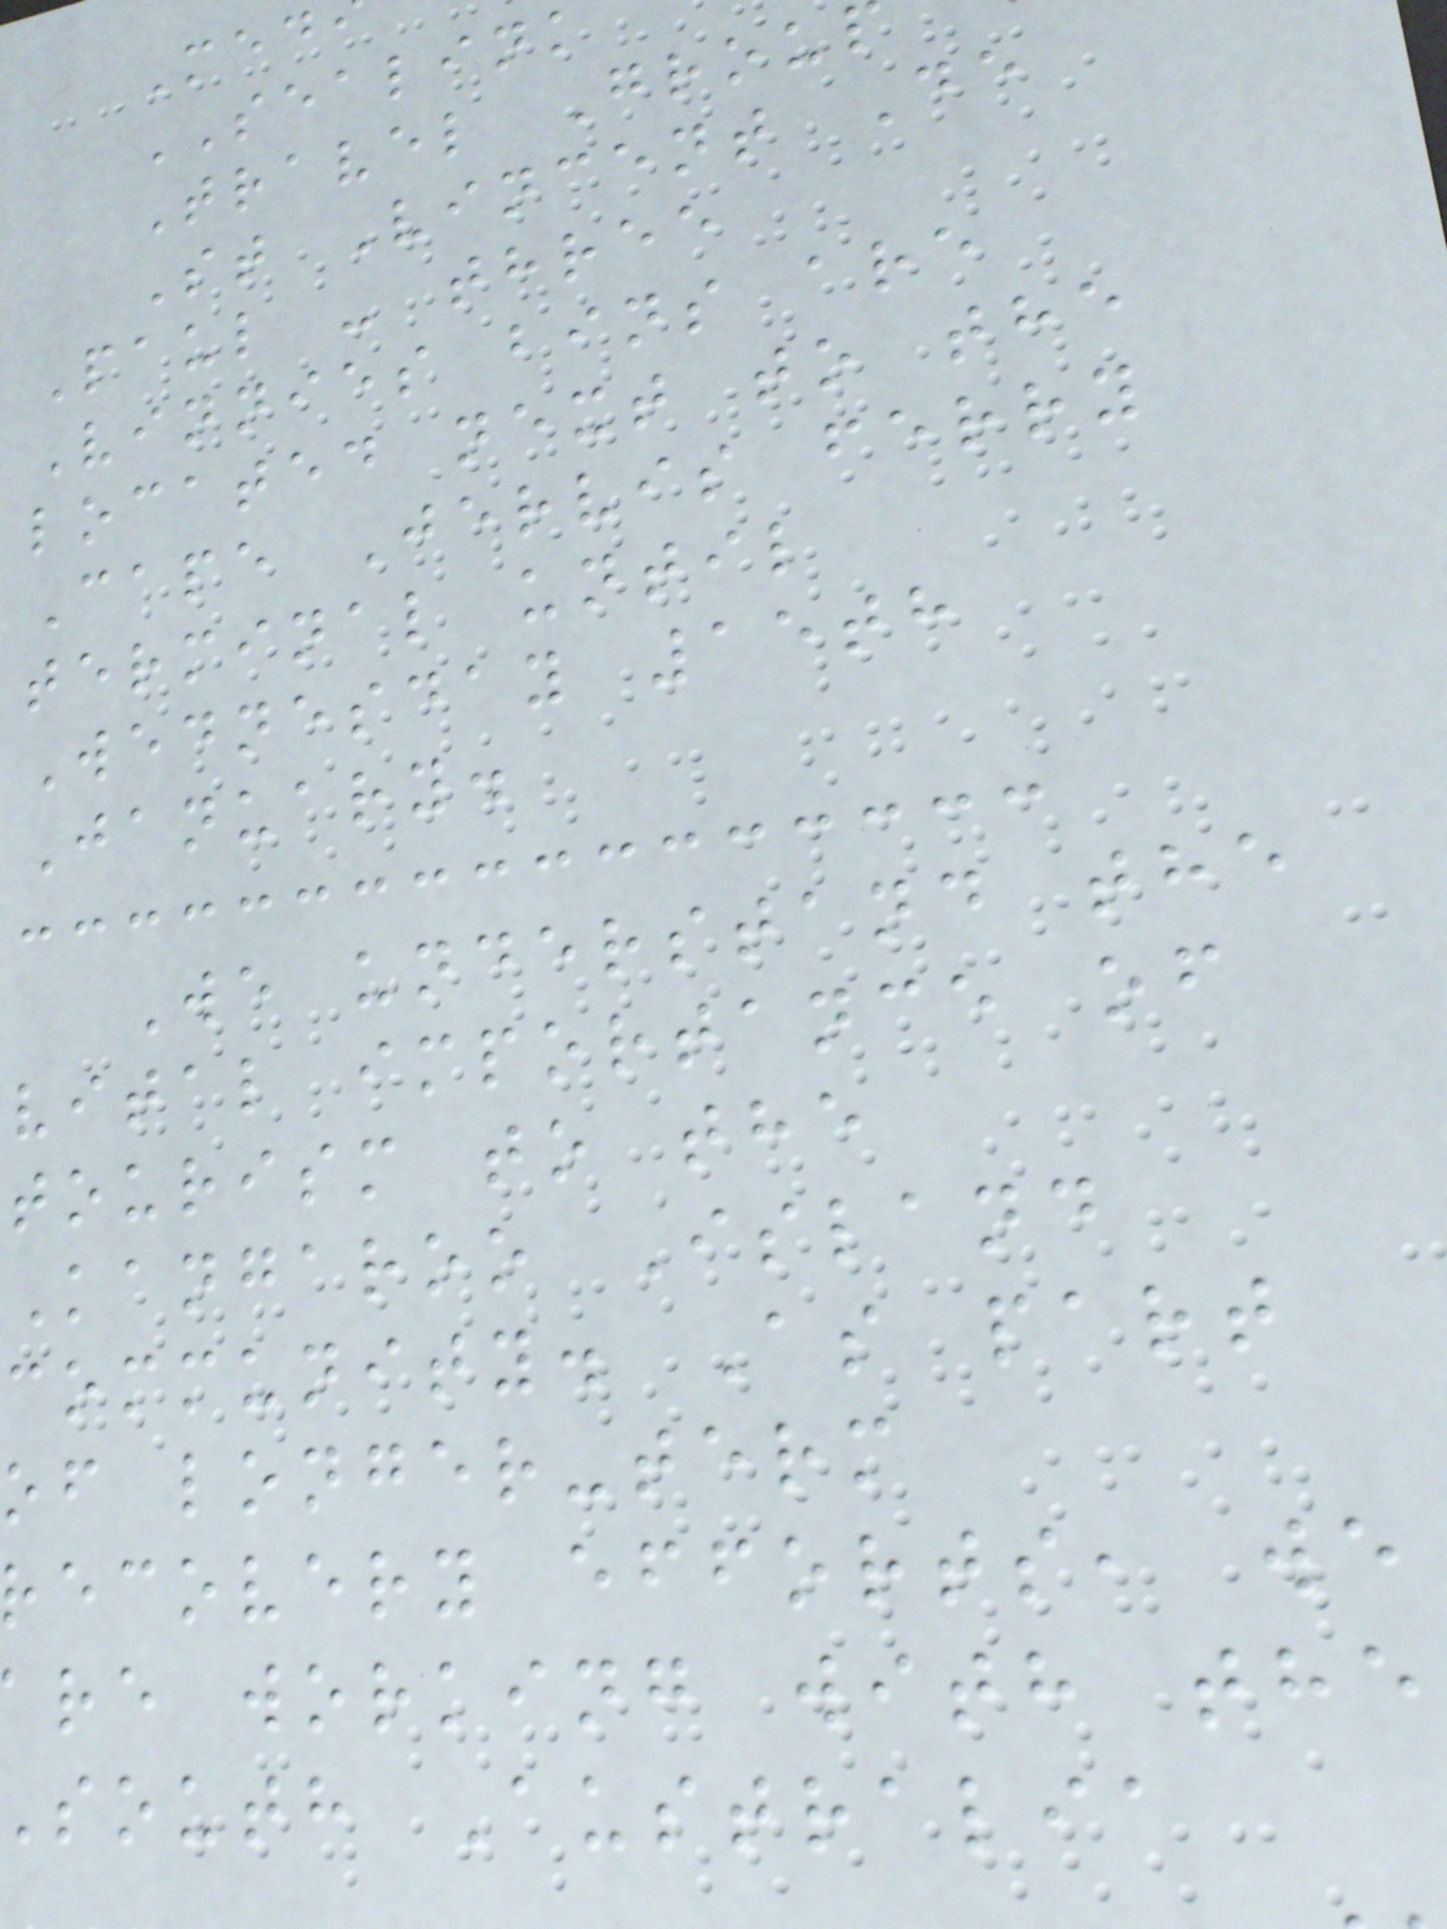SEALINK
Travel Grou
St Vincent De
Paul - three
Vinnies bins are
located next to the
Cape Jervis ferry
terminal until
Wednesday 15th
January.
We understand the
vital importance of
tourism to the
Kangaroo Island
community. As part
of longer-term
recovery efforts, we
re working with the
south Australia
